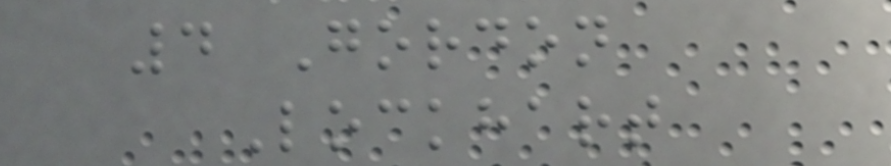4 Gordon
Lockhart
